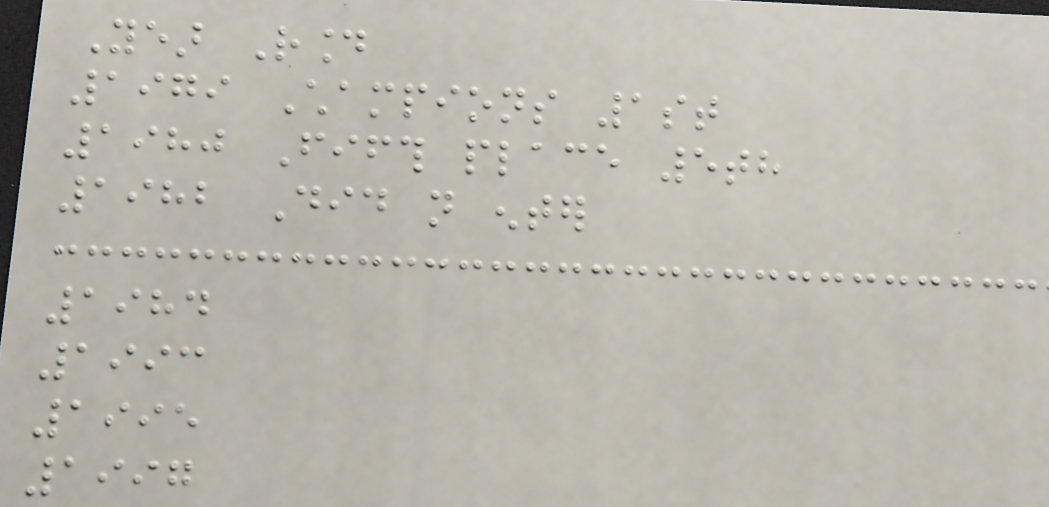Year Round
1979 Champions 1st
1980 Fifth place 5th
1982 Did not enter
1984
1993
1995
1997
